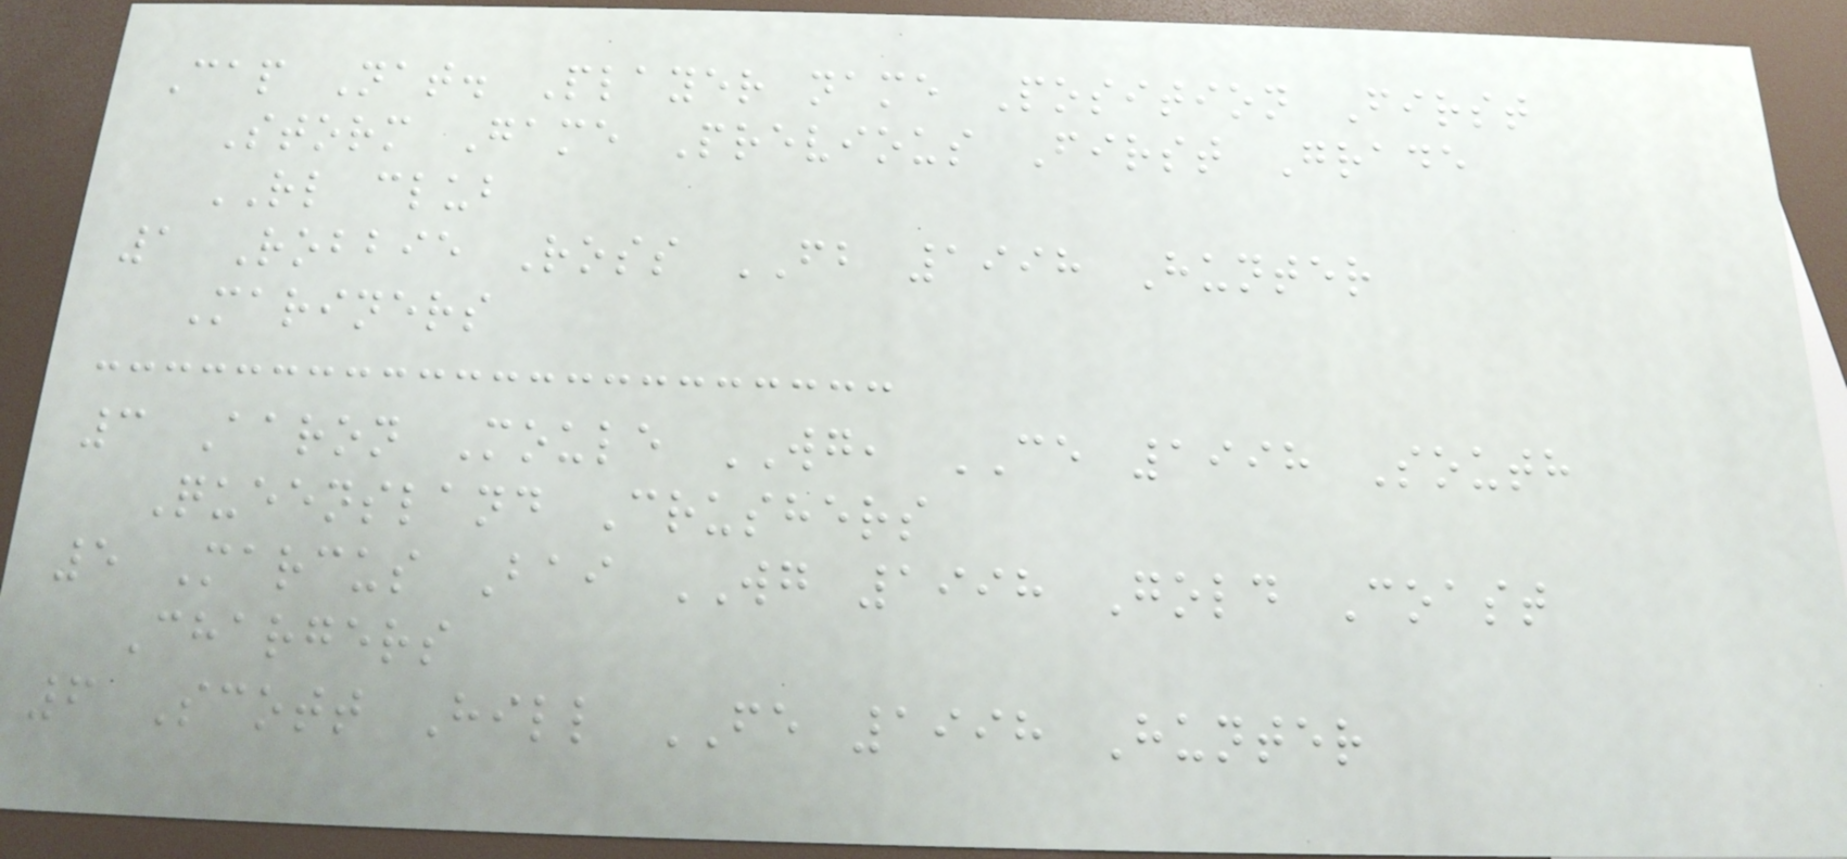Cap Nat. Player name Position First
Storm Game Previous First Grade
RL club
1 Robbie Ross FB 1998 Hunter
Mariners
3 Aaron Moule WG, CE 1998 South
Queensland Crushers
5 Marcus Bai WG 1998 Gold Coast
Chargers
6 Scott Hill FE 1998 Hunter
